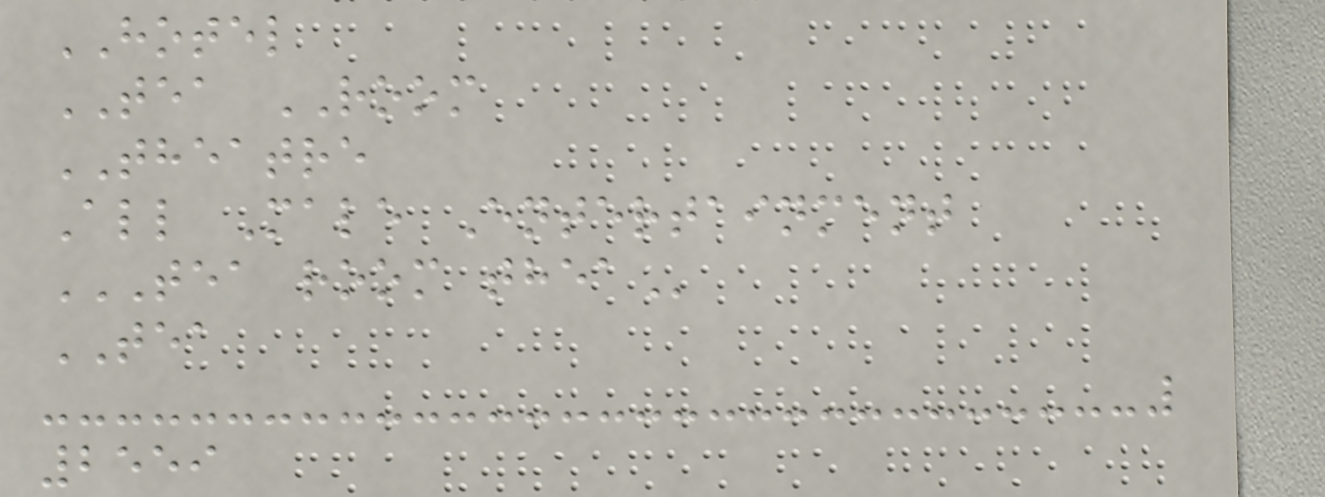HOTEL
TEA ROOM
THEATRE
All Male Entertainment
TEA ROOM THEA
TEA
2559
